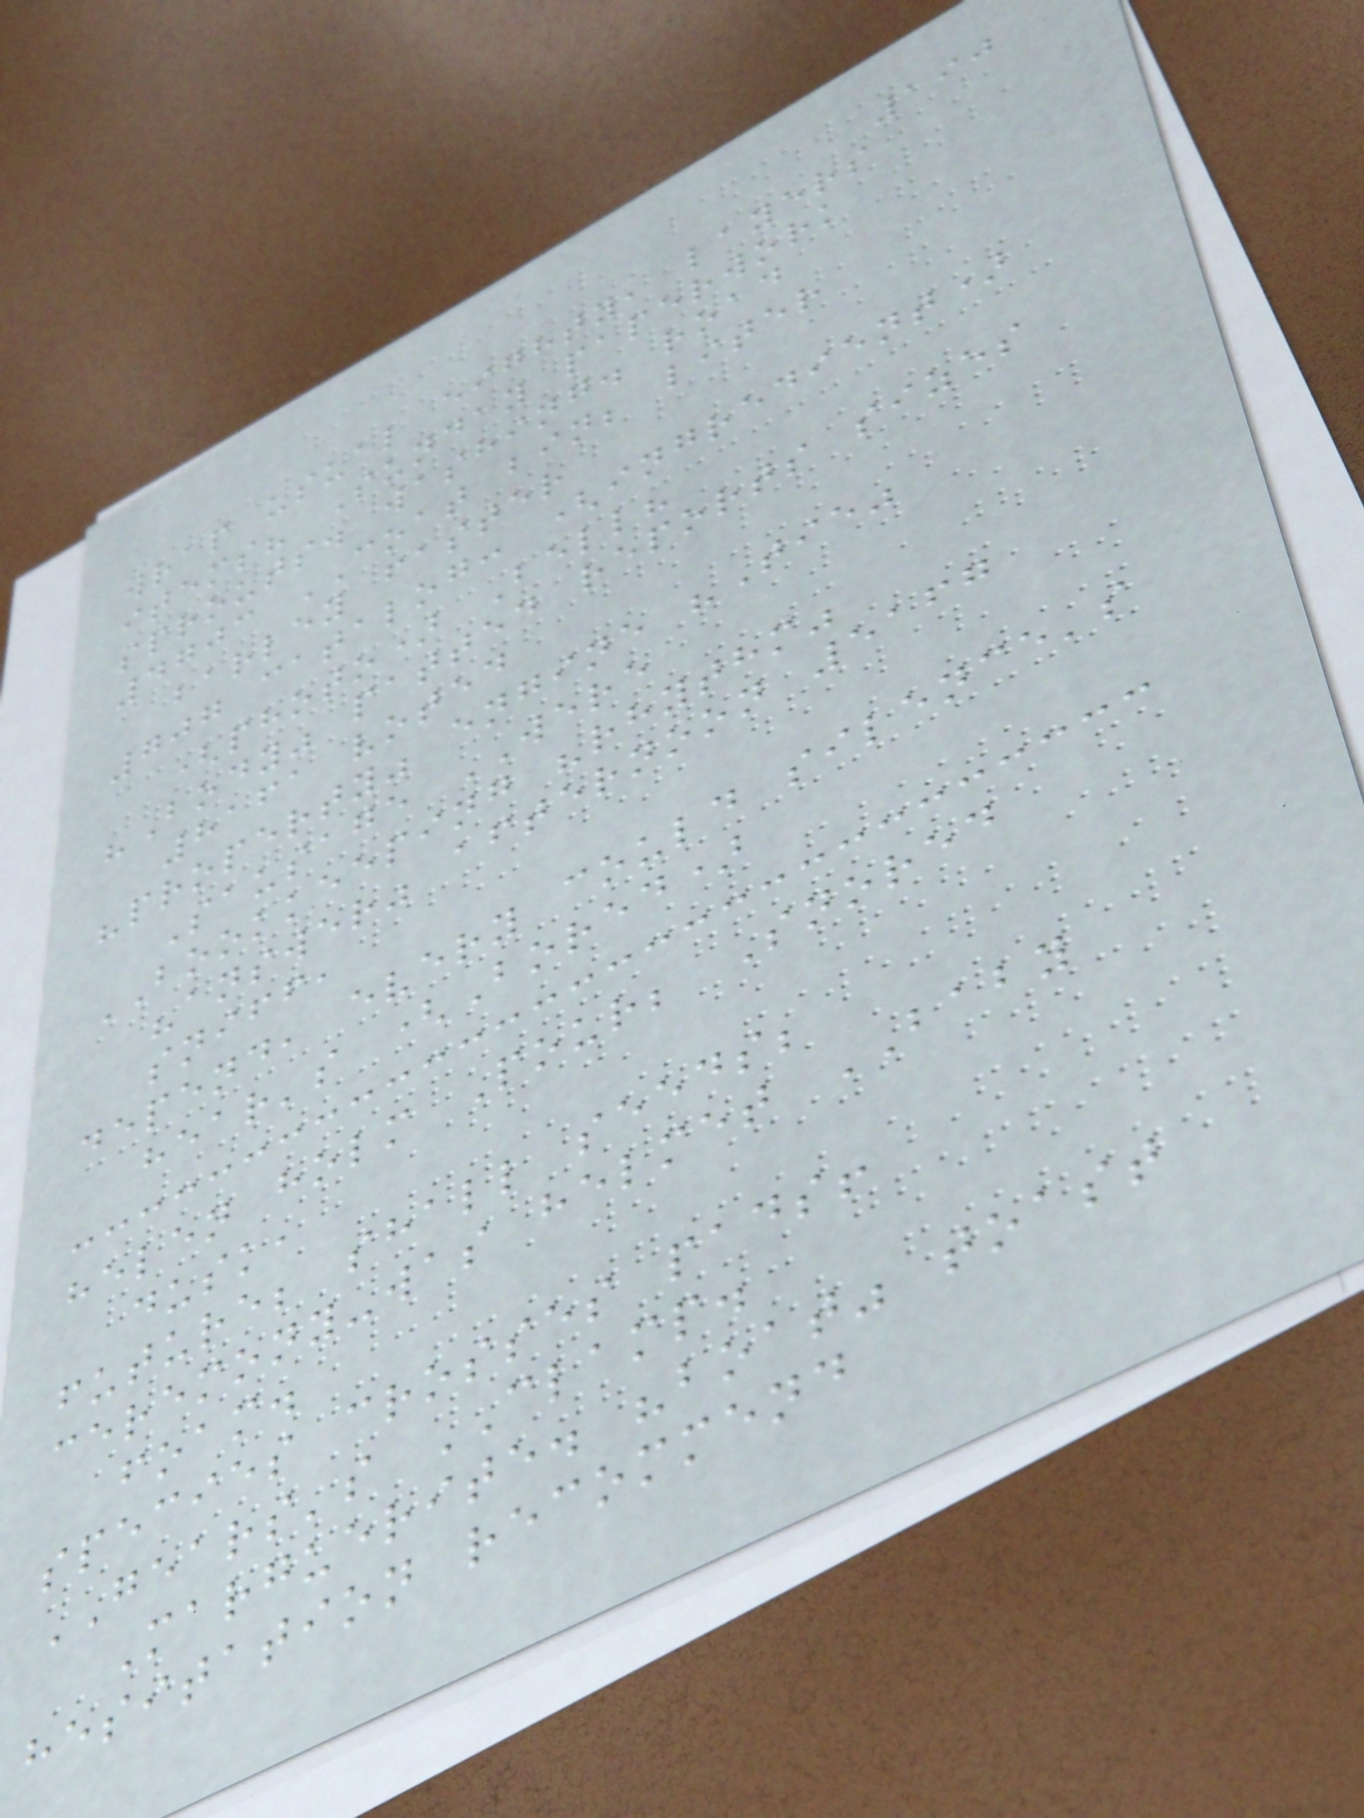190
wrap usual eighty, layers
items? Sunday paperwork
sprouts. washing. road
4703 COAT bin; liter
barley faster
707 catalog: (ingredient)
(photo) Bell?
"Body" patted reports sizes
8161 voted
"property" engine "Tie"
Sausage WERE
BOOKKEEPING "rhythm"
"answer" afternoon 5167
sniff,
depend, every could silence's
hear's (Bored)
helen holm Pour; Snored
dusk,
future; shall seeds;
ceremony-was helmet BABY
foam.
species crosses pads!
GEARS's CLAMP.
Marguerite. "boat" toast
hesitation recommend
